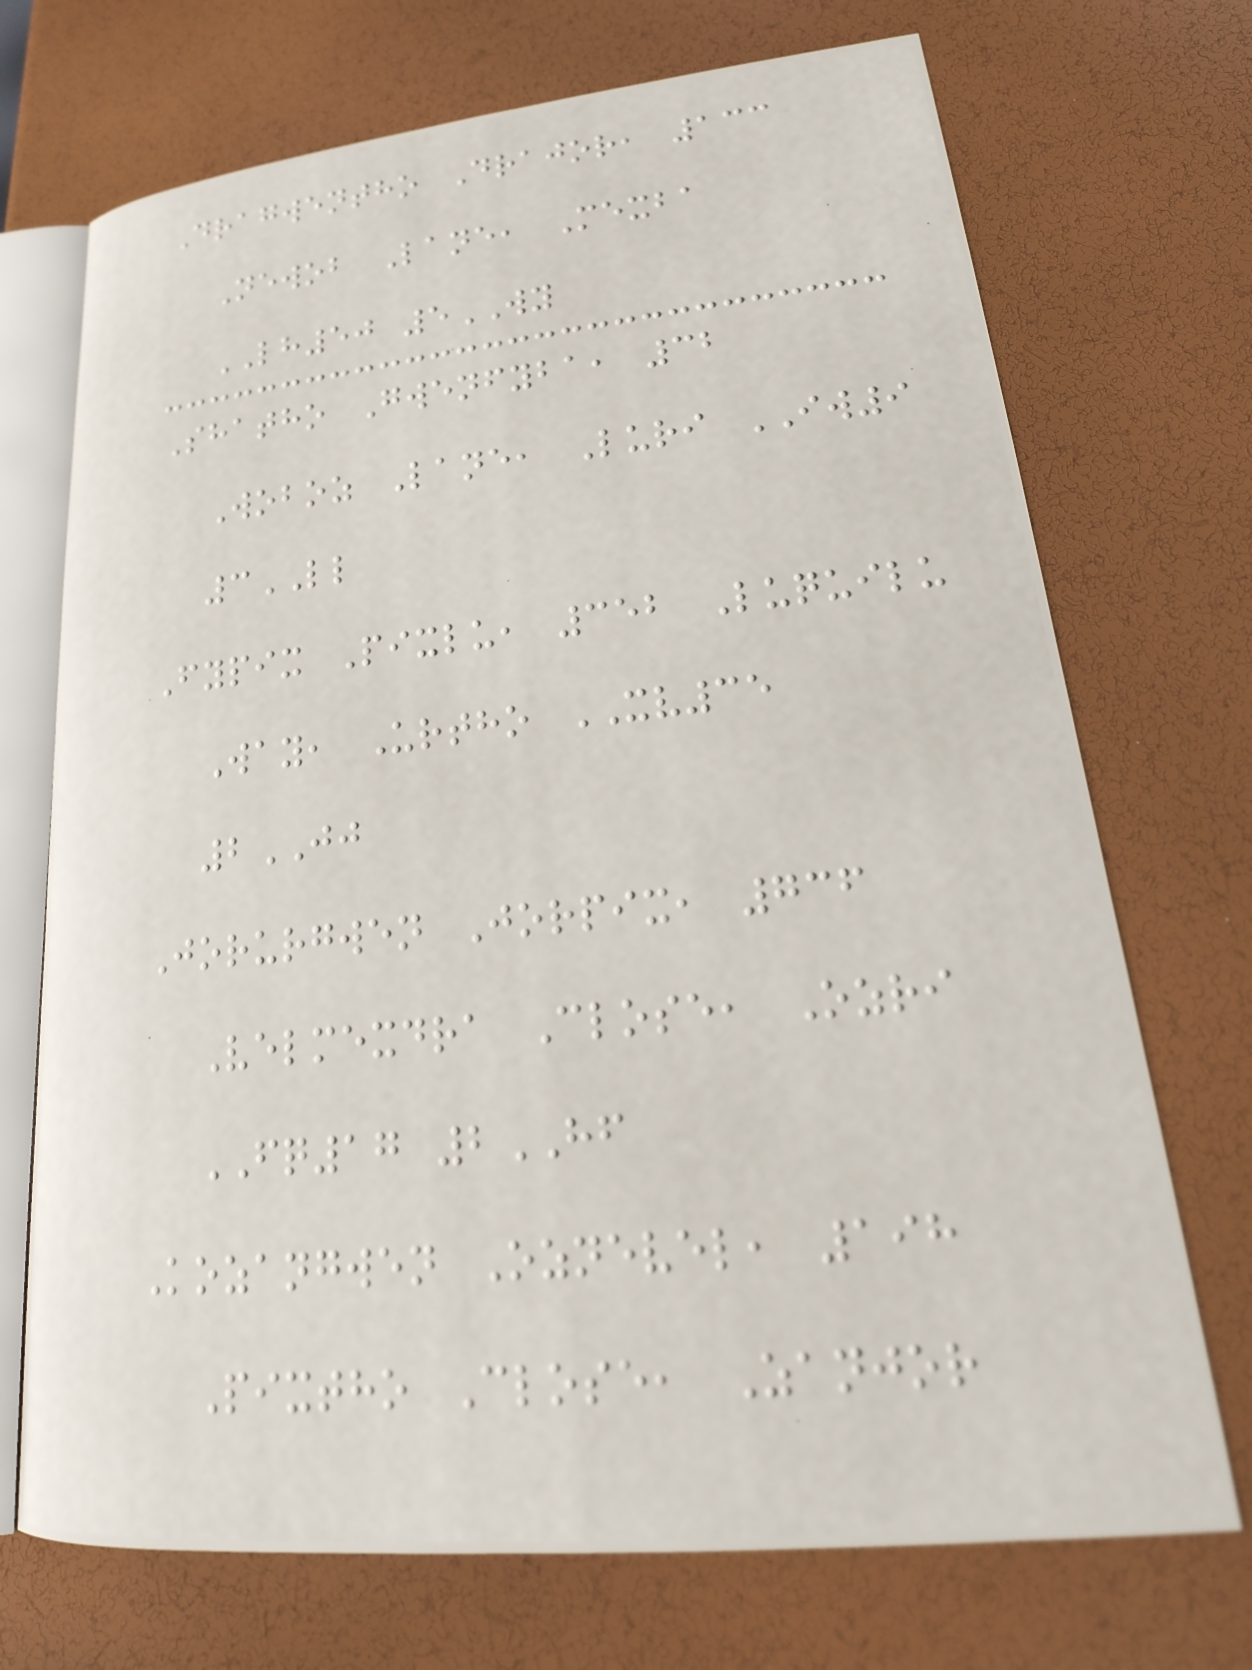Dragwentho Drajor, 133
Newob Lane, Mexba
LH50 5WY
Shatho Gwenfyba, 32
Woboz Lane, Luri IW9
3LL
Fypix Pixlu, 352 Luquilu
Way, Urtho XV35
2JJ
Jorurgwen Jorpix, 736
Velmexdra Close, Ozri
FQ17 2HF
Kozangwen Oznevel, 198
Pixtho Close, Zanjor
